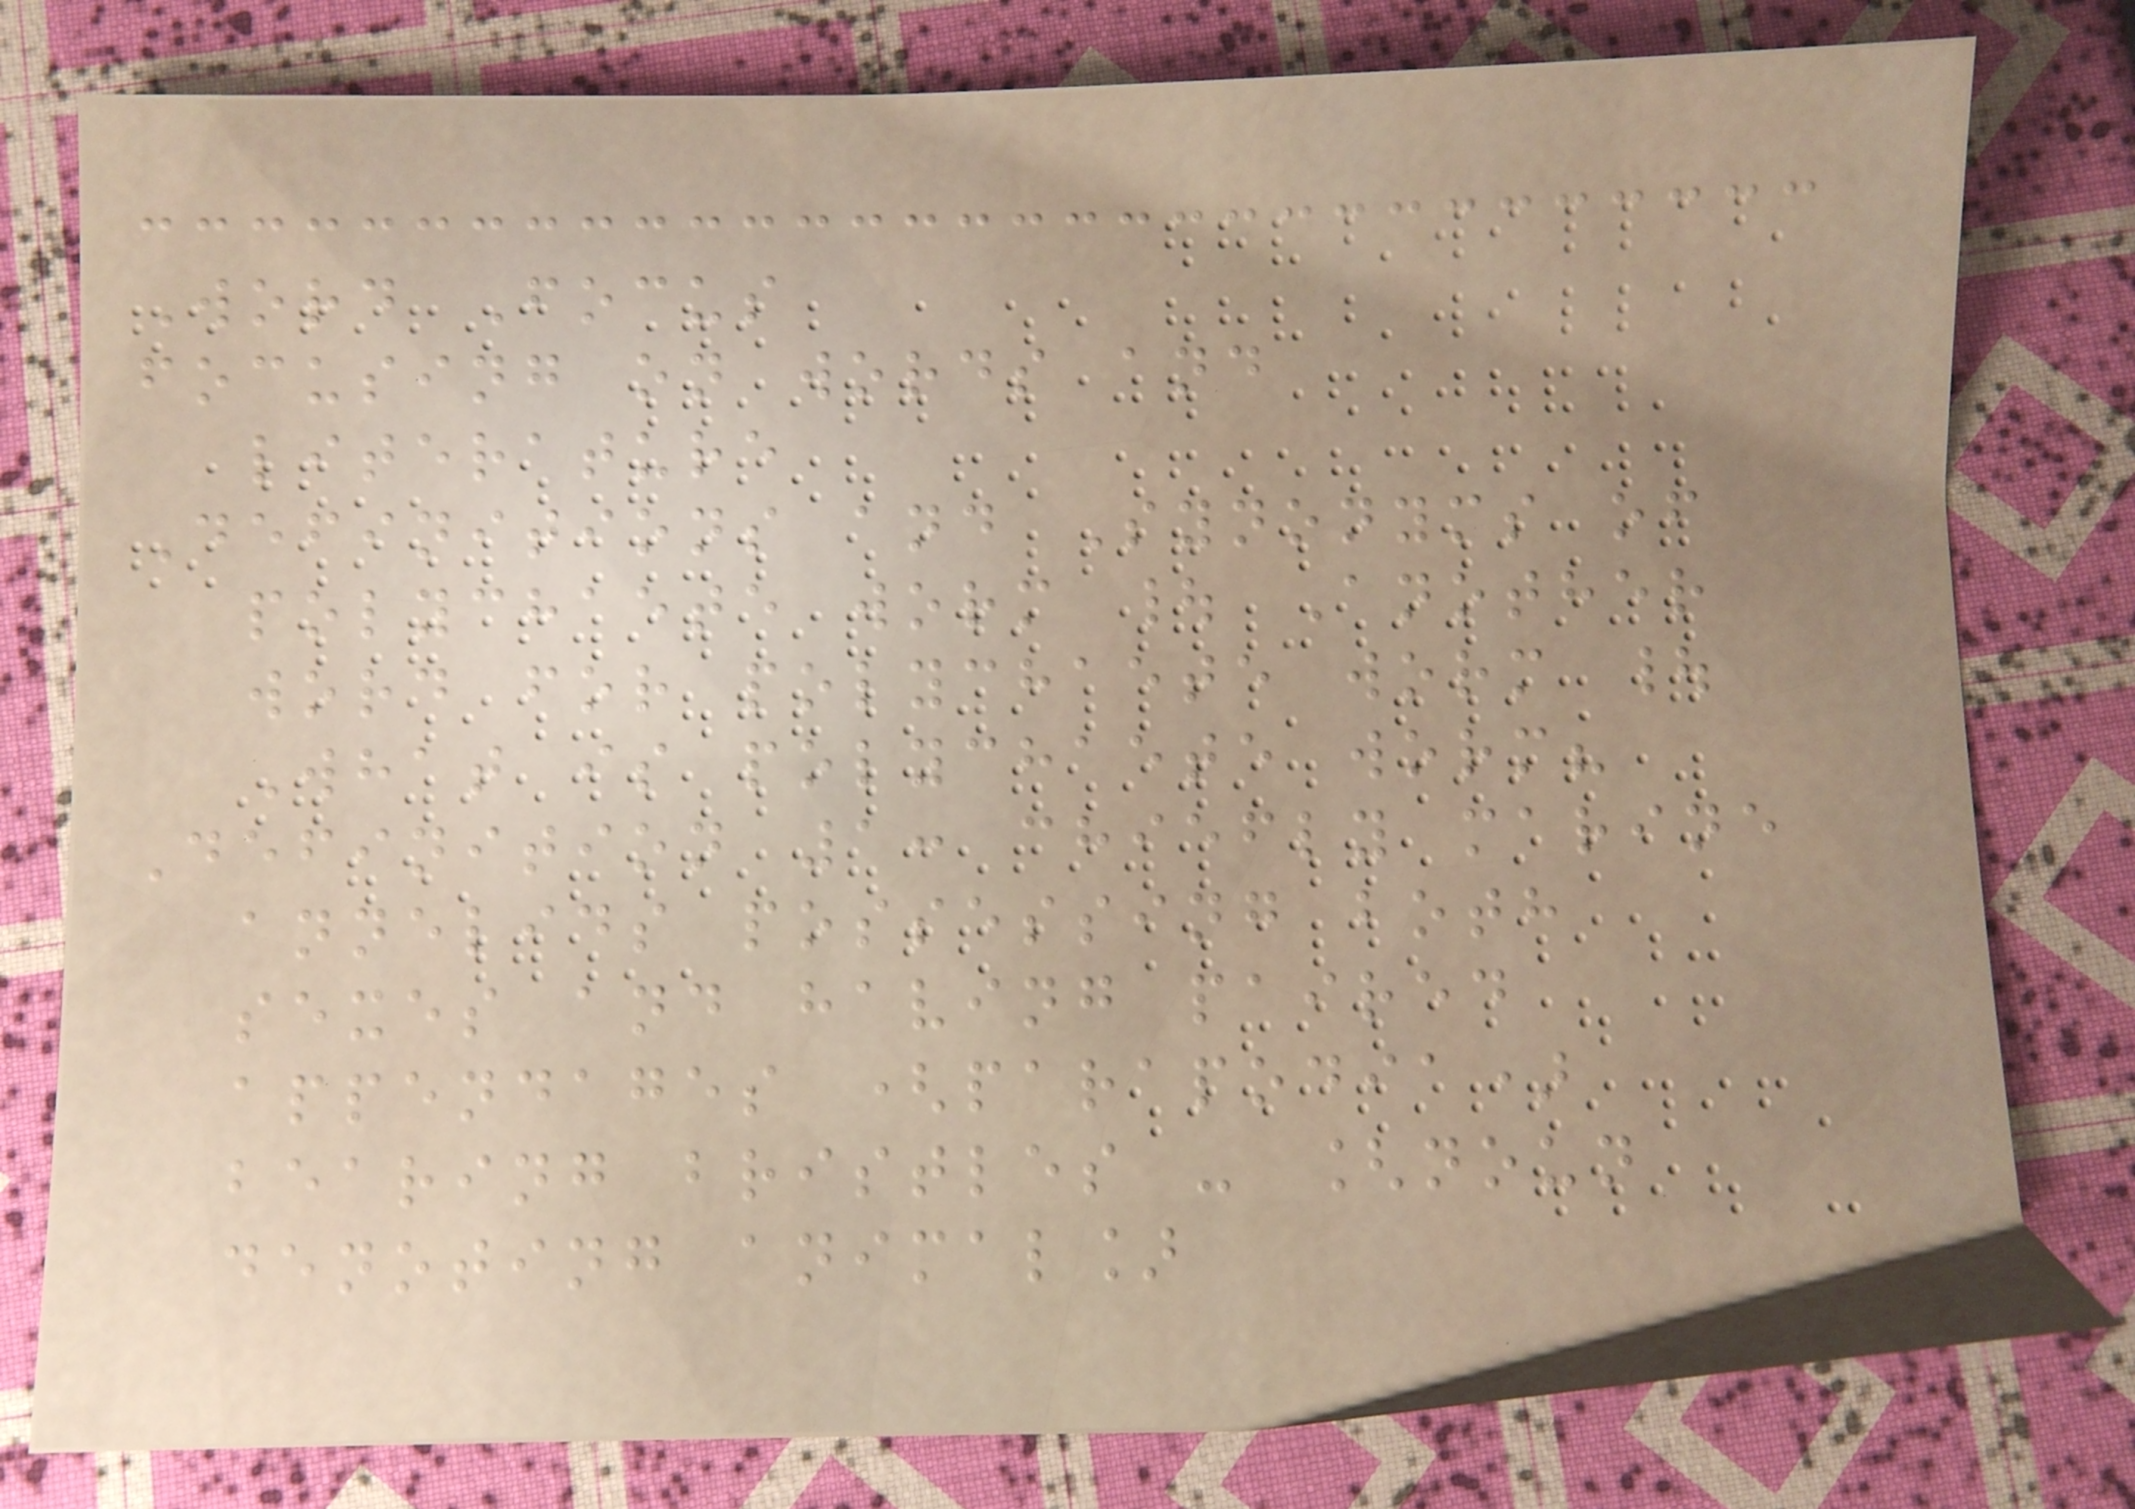Word Focus
focusing on words and
literature
Definitions and Synonyms of
polychaete worm | Another
word for polychaete worm |
What is polychaete worm?
Definition 1: chiefly marine
annelids possessing both
sexes and having paired
appendages (parapodia)
bearing bristles - [noun
denoting animal]
